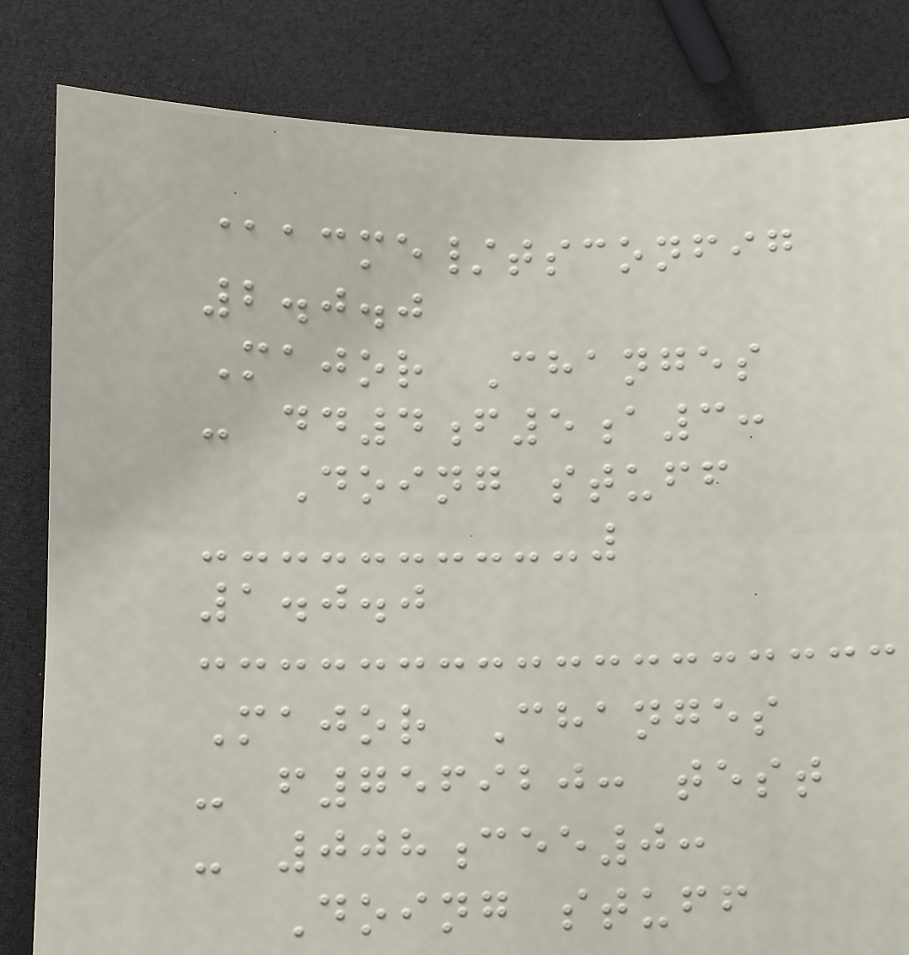@acme/tsconfig
2.0.0
Major Changes
- dd4f5a3:
Doing stuff
1.0.0
Major Changes
- f756920: test
- 008cee0:
Doing stuff
